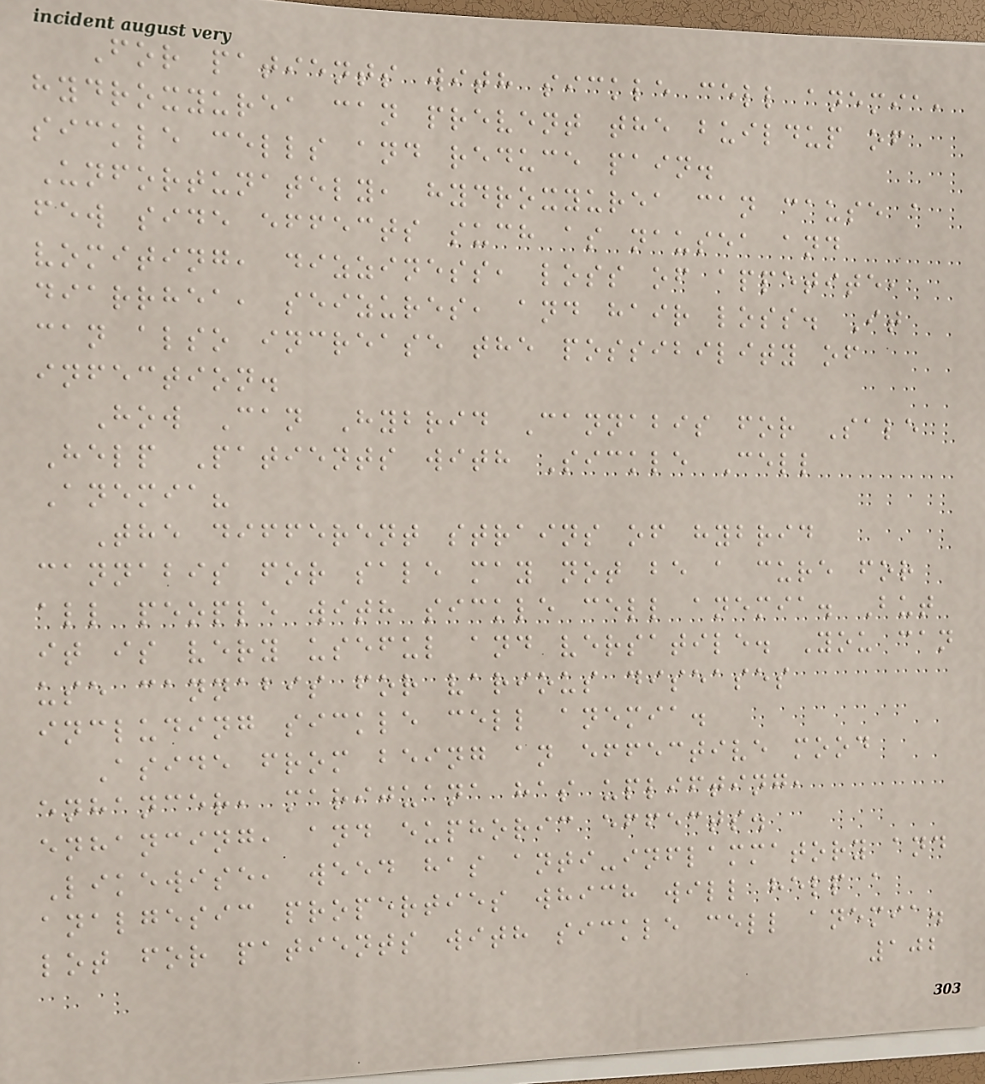For patients with sickle cell anemia,
hydroxyurea can prevent the buildup of
sickle cells and reduce pain.
Unfortunately, hydroxyurea can cause a
few side effects such as nausea and
vomiting, dizziness, loss of appetite,
diarrhea, seizures, and hair loss. It
can also increase the possibility of
infection.
How Can Hybrid Cannabis for Sale
Help Patients with Sickle Cell
Anemia?
The different strains of hybrid
cannabis for sale may not be a cure for
all people with sickle cell anemia. But
it is very useful and versatile. You can
use cannabis for various diseases
including sickle cell anemia.
Aside from being an effective mood
enhancer, marijuana has uplifting,
enhancing, and euphoric effects.
Likewise, weed has anti-inflammatory and
analgesic properties which will help a
lot for patients with sickle cell anemia.
102
